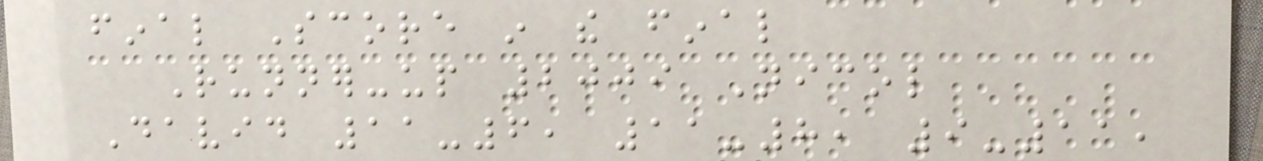final Score in the final
Runner-up 2009 Nicol
David 11-6, 11-8, 9-11,
